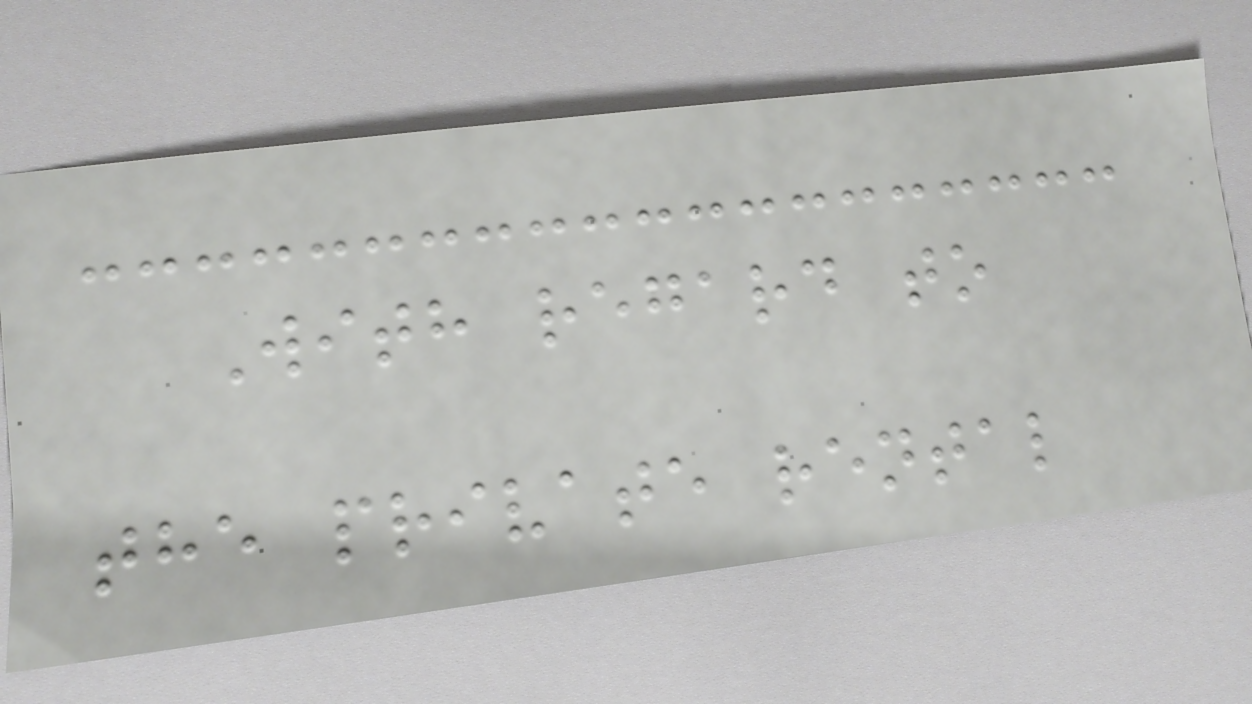With regard to
the private rental
